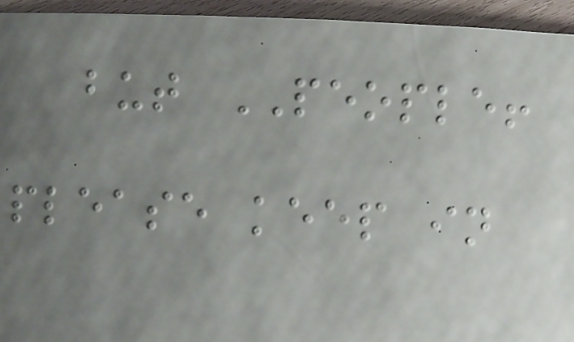but PEOPLE!
please keep in
